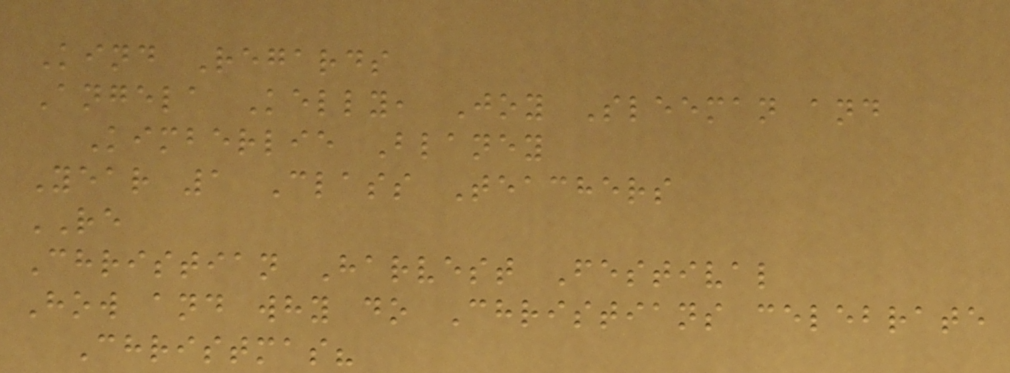Kind Regards
Angela Kelly, Joy Sleeman and
Kimberlie Blaney
Year 1 Class Teachers
RE
Christian Harvest Festival
How and why do Christians celebrate
Christmas?
